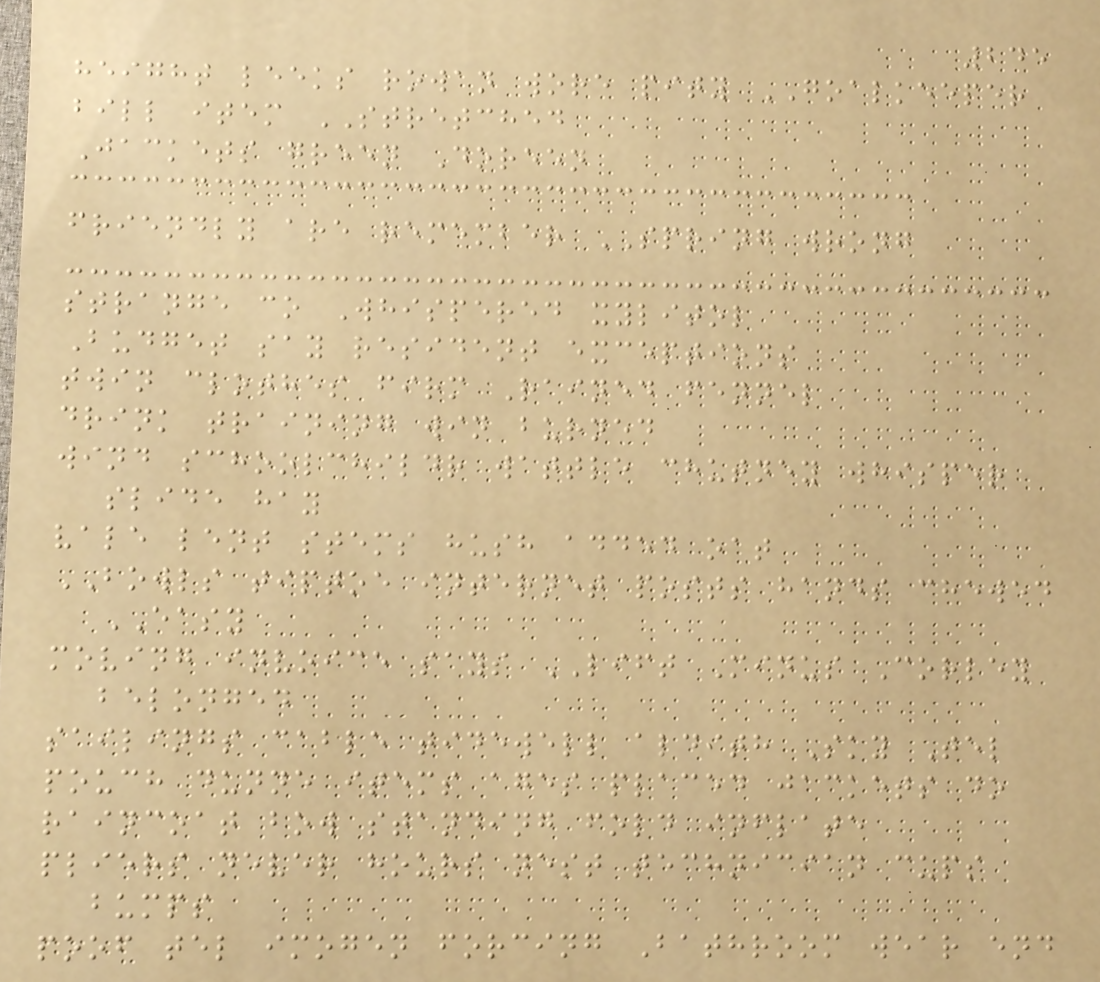245
height leeks rowan wore pity GOALKEEPER
bill item STRETCHED
Jackets green Doreen
friendly are remember SPRING wrong
strange co Whispered xylitol
Budget say resident exceptions
twin clothes firm Rained fennel
drink training win burned
wind schoolchildr wattle chutney whisper
slide hay
vale lent stems hush added oat
BOWLS tiptoe internet posts hands chewed
EASY
moving invoice says LIFT Minus Corley
belonged
sailings cable tidewell aldith Sky Tel
pouch dunne items ages placed jackets do
raincoat bow standing fold inflate
pliers never hours nest technician cups
bumps
poof tel imogen forcing Bathroom wear end
